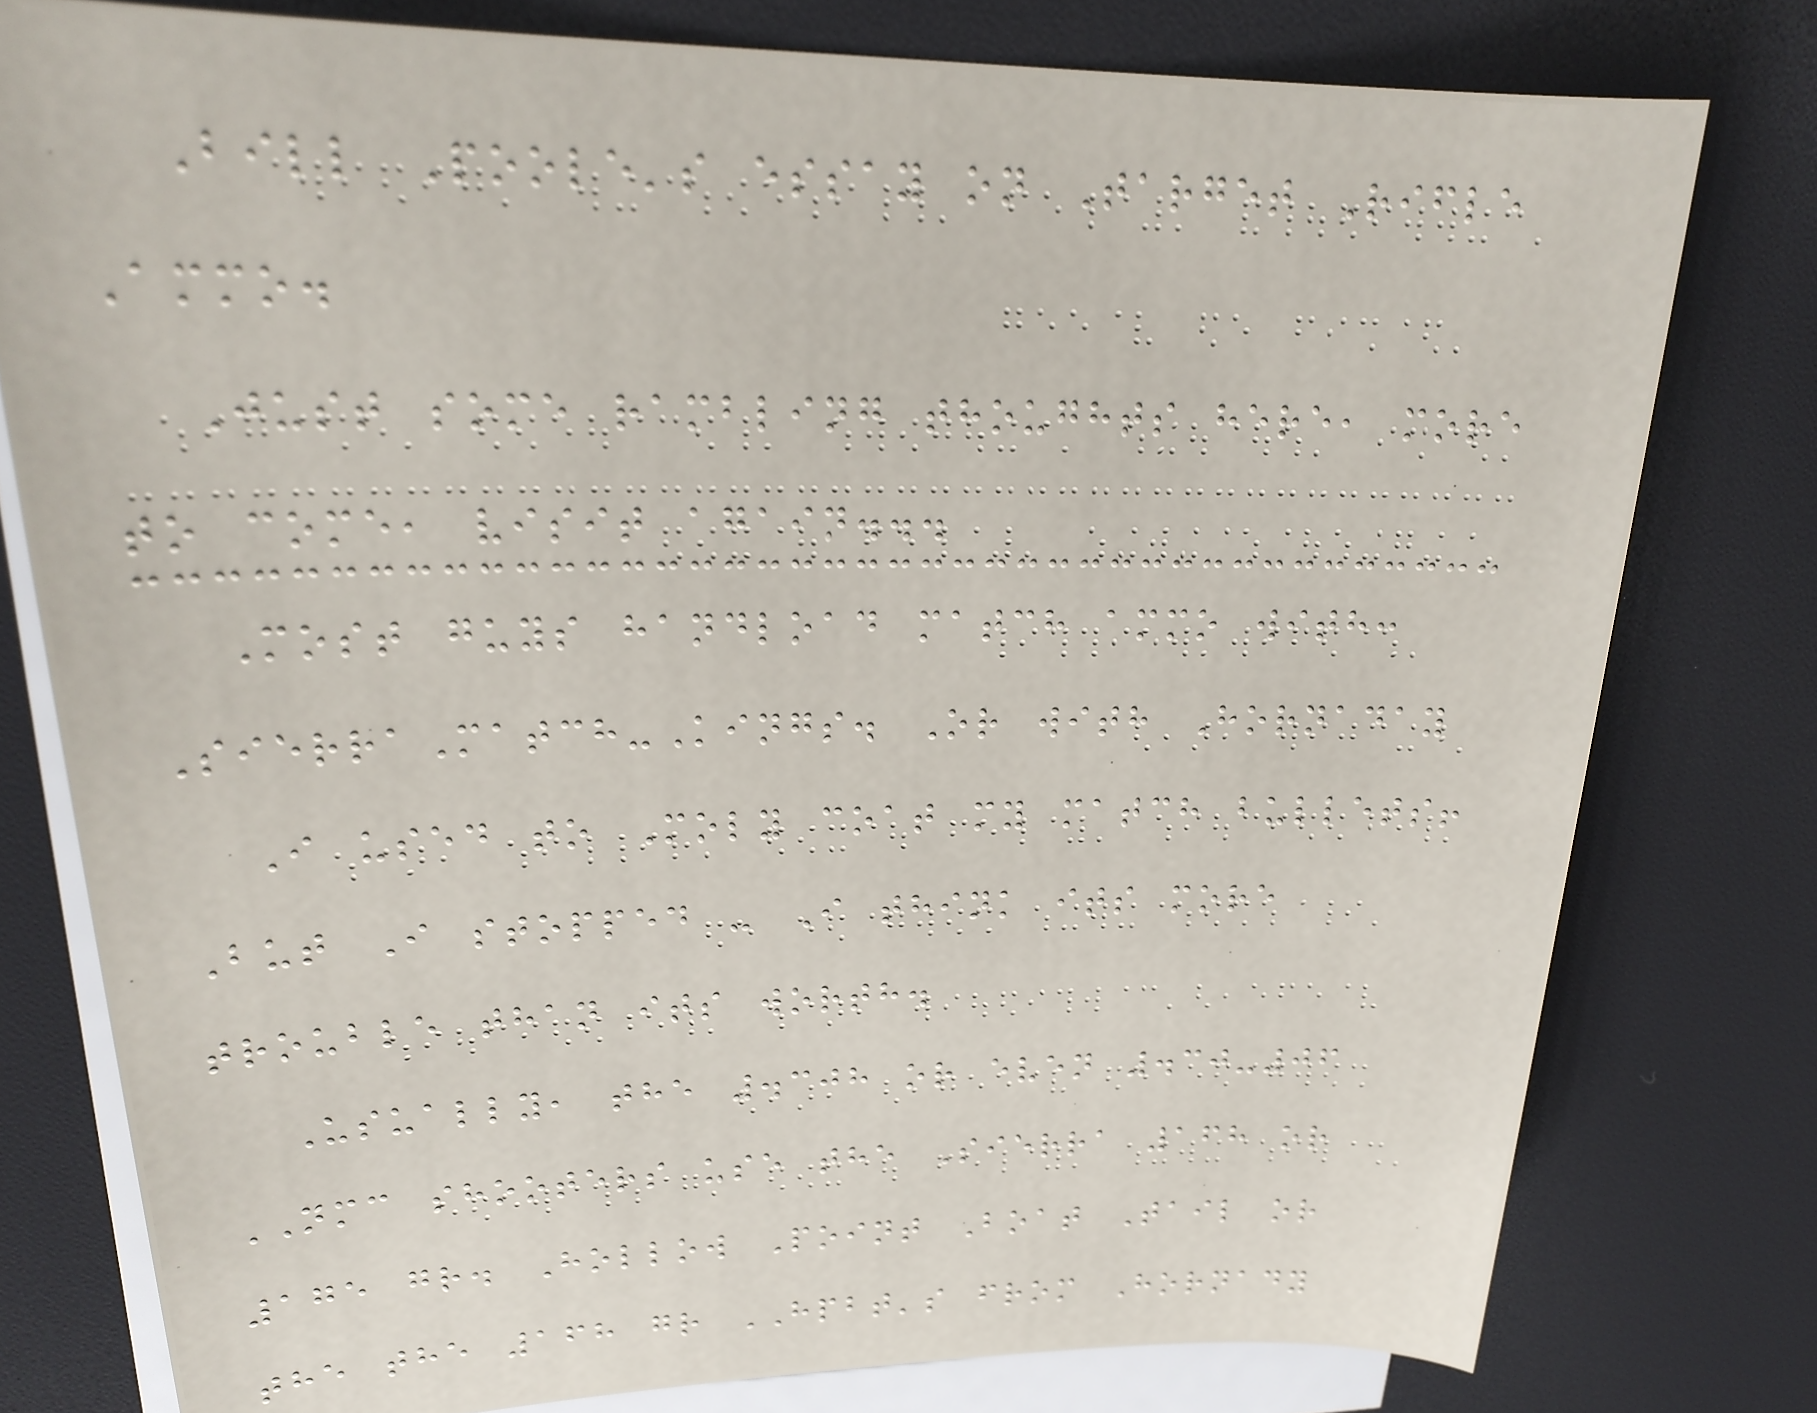Bill Poole's essay on Target Rifle
Ammo.
Just some rambling thoughts here, more
to come, visit again...
Most guys handload match ammo with:
SierraMatch-Kings. Or with Hornaday
I used to Moly coat my match bullets!
But I stopped - I think its more
trouble than its worth.
Usually, the .308 or even .30-06
NMC shooters use the Sierra 168 or
175 gr. Hollow Point Boat Tail or
the the 168 gr HPBT's from Hornady
